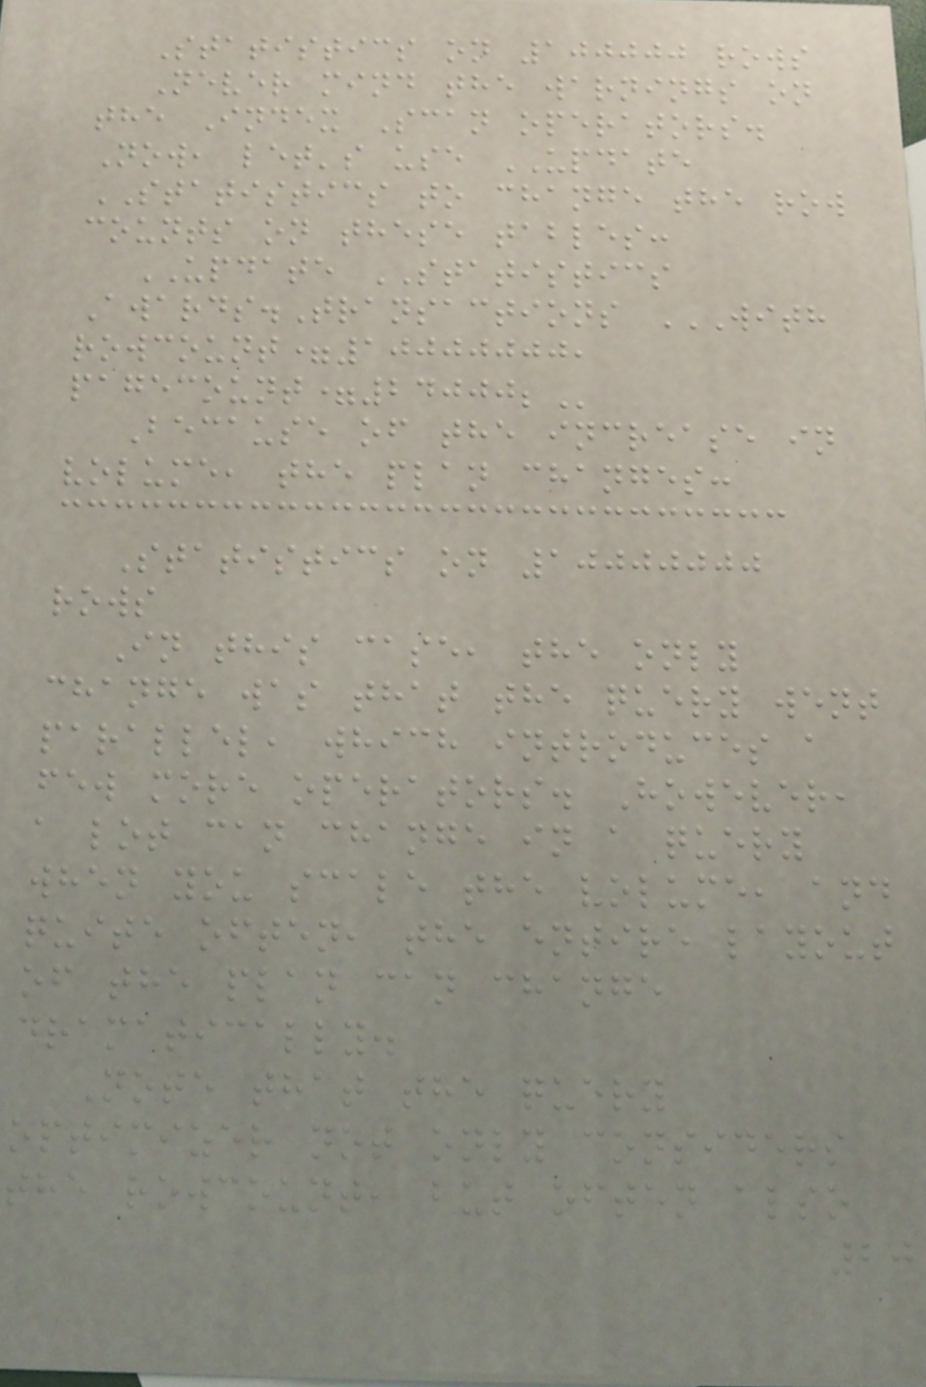Statistics on 100000 rows
Never mind the warnings on
the Index Scan operators.
Now, let's use UPDATE
STATISTICS to change the row
counts on these tables:
UPDATE STATISTICS
Awards.Transactions WITH
ROWCOUNT=10000000,
PAGECOUNT=24000;
Because of the increase in
volume, the plan changes:
Statistics on 10000000
rows
In this case, the only
change was that the query went
parallel, which introduces a
few more operators. However,
a lot can change in a query
when you scale the volume, and
quite often, the entire layout
of the plan can change
dramatically.
Note that the query
optimizer not only considers
the rowcount, but often also
20
